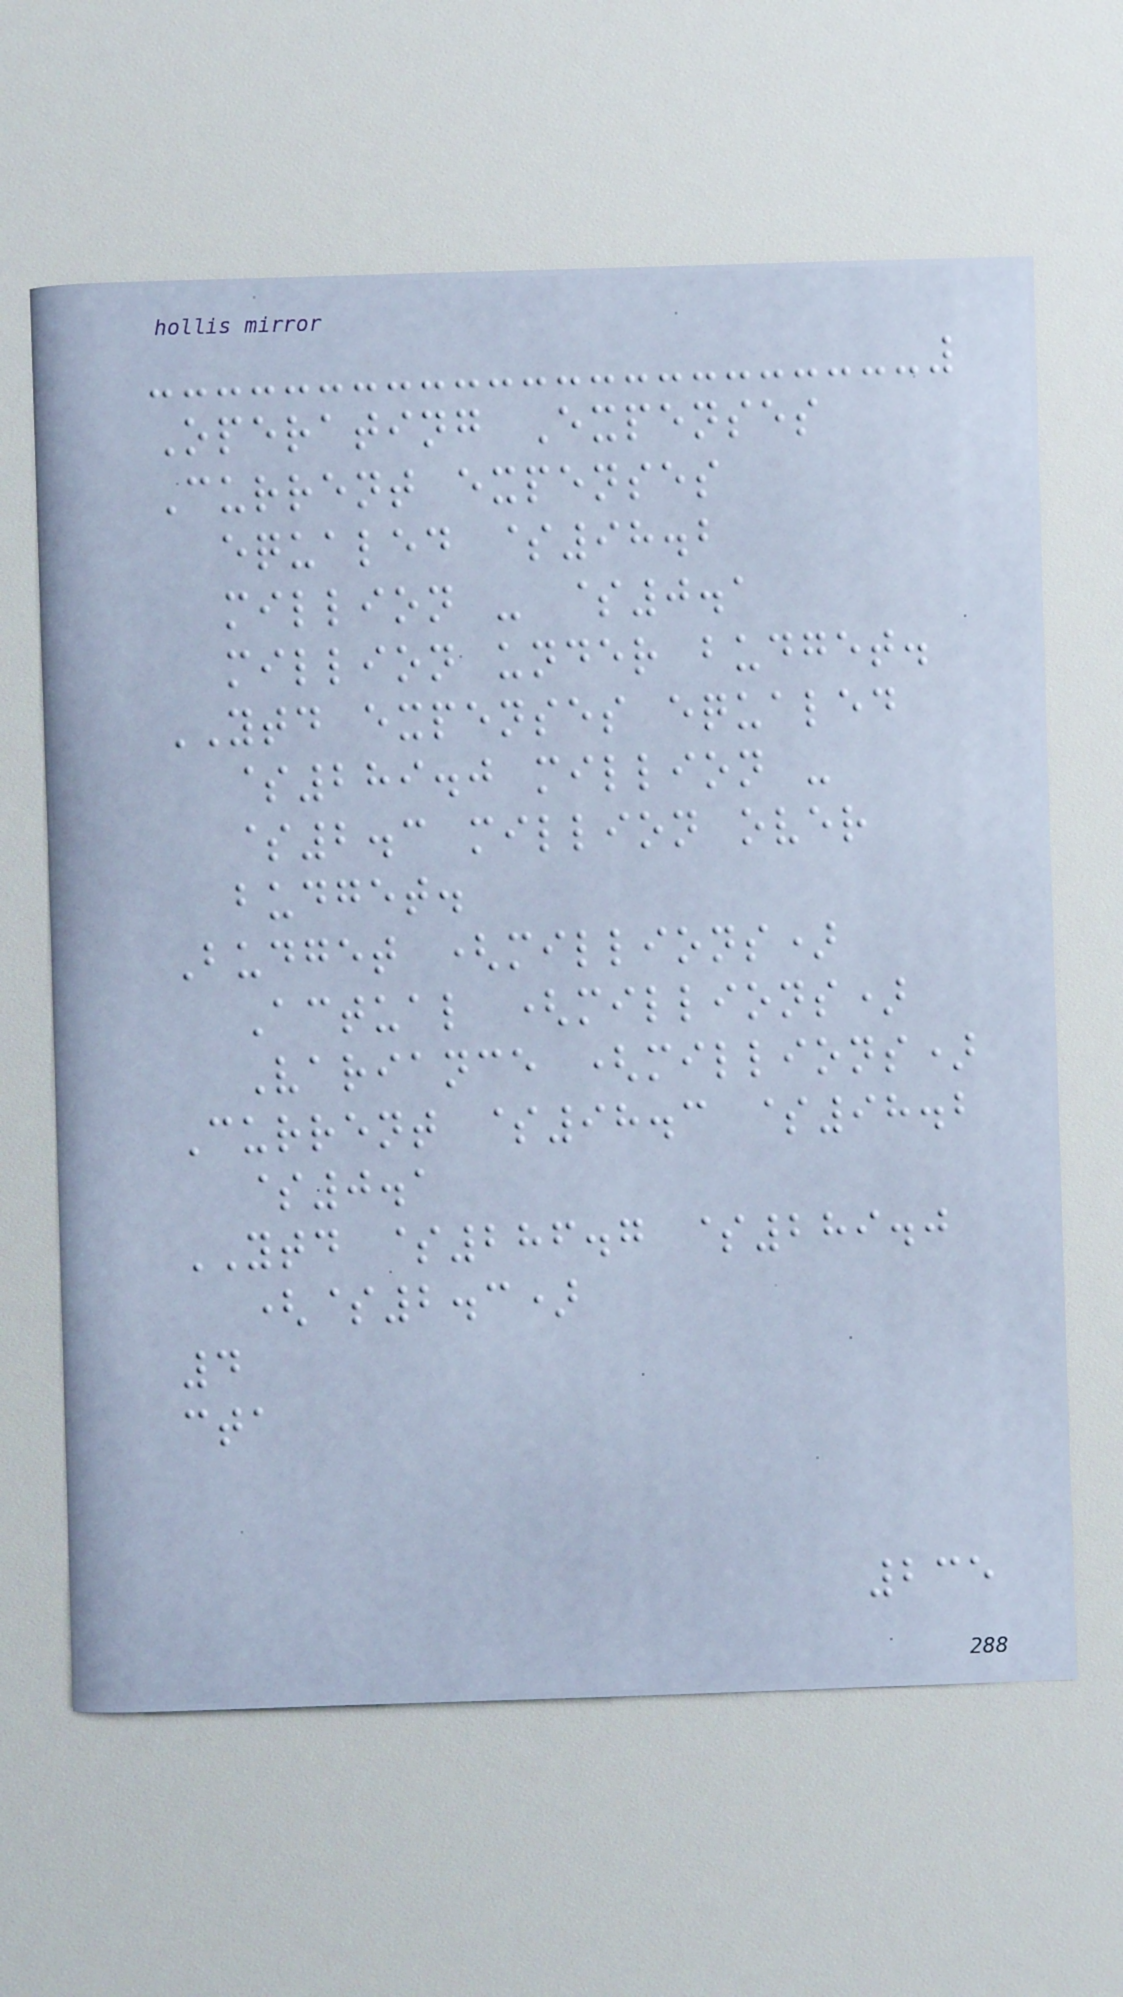Operating Expenses
Current expenses
equaled $98.2
million - $0.1
million under budget.
YTD expenses equaled
$289.0 million -
$2.3 million over
budget.
Budget (millions)
Actual (millions)
Variance (millions)
Current $98.3 $98.2
$0.1
YTD $286.7 $289.0
($2.3)
4
cta
235
